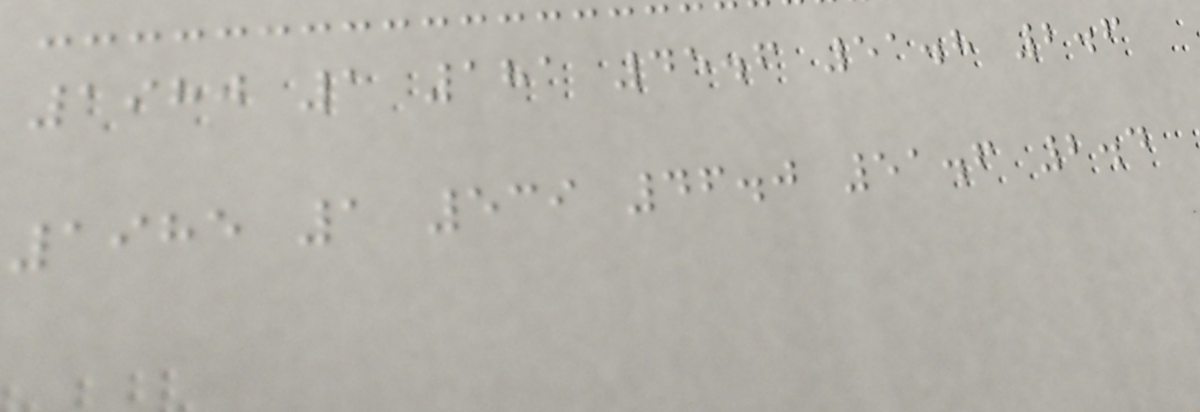1980 1 181 45.6 51.8 2.6
1985 1 539 46.0 51.6 2.4
